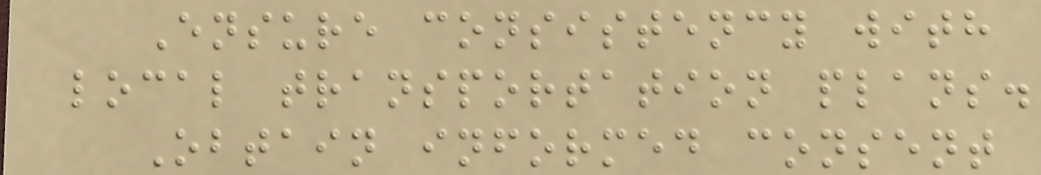Ensure consistency with
local transportation plans.
Obtain informed consent
